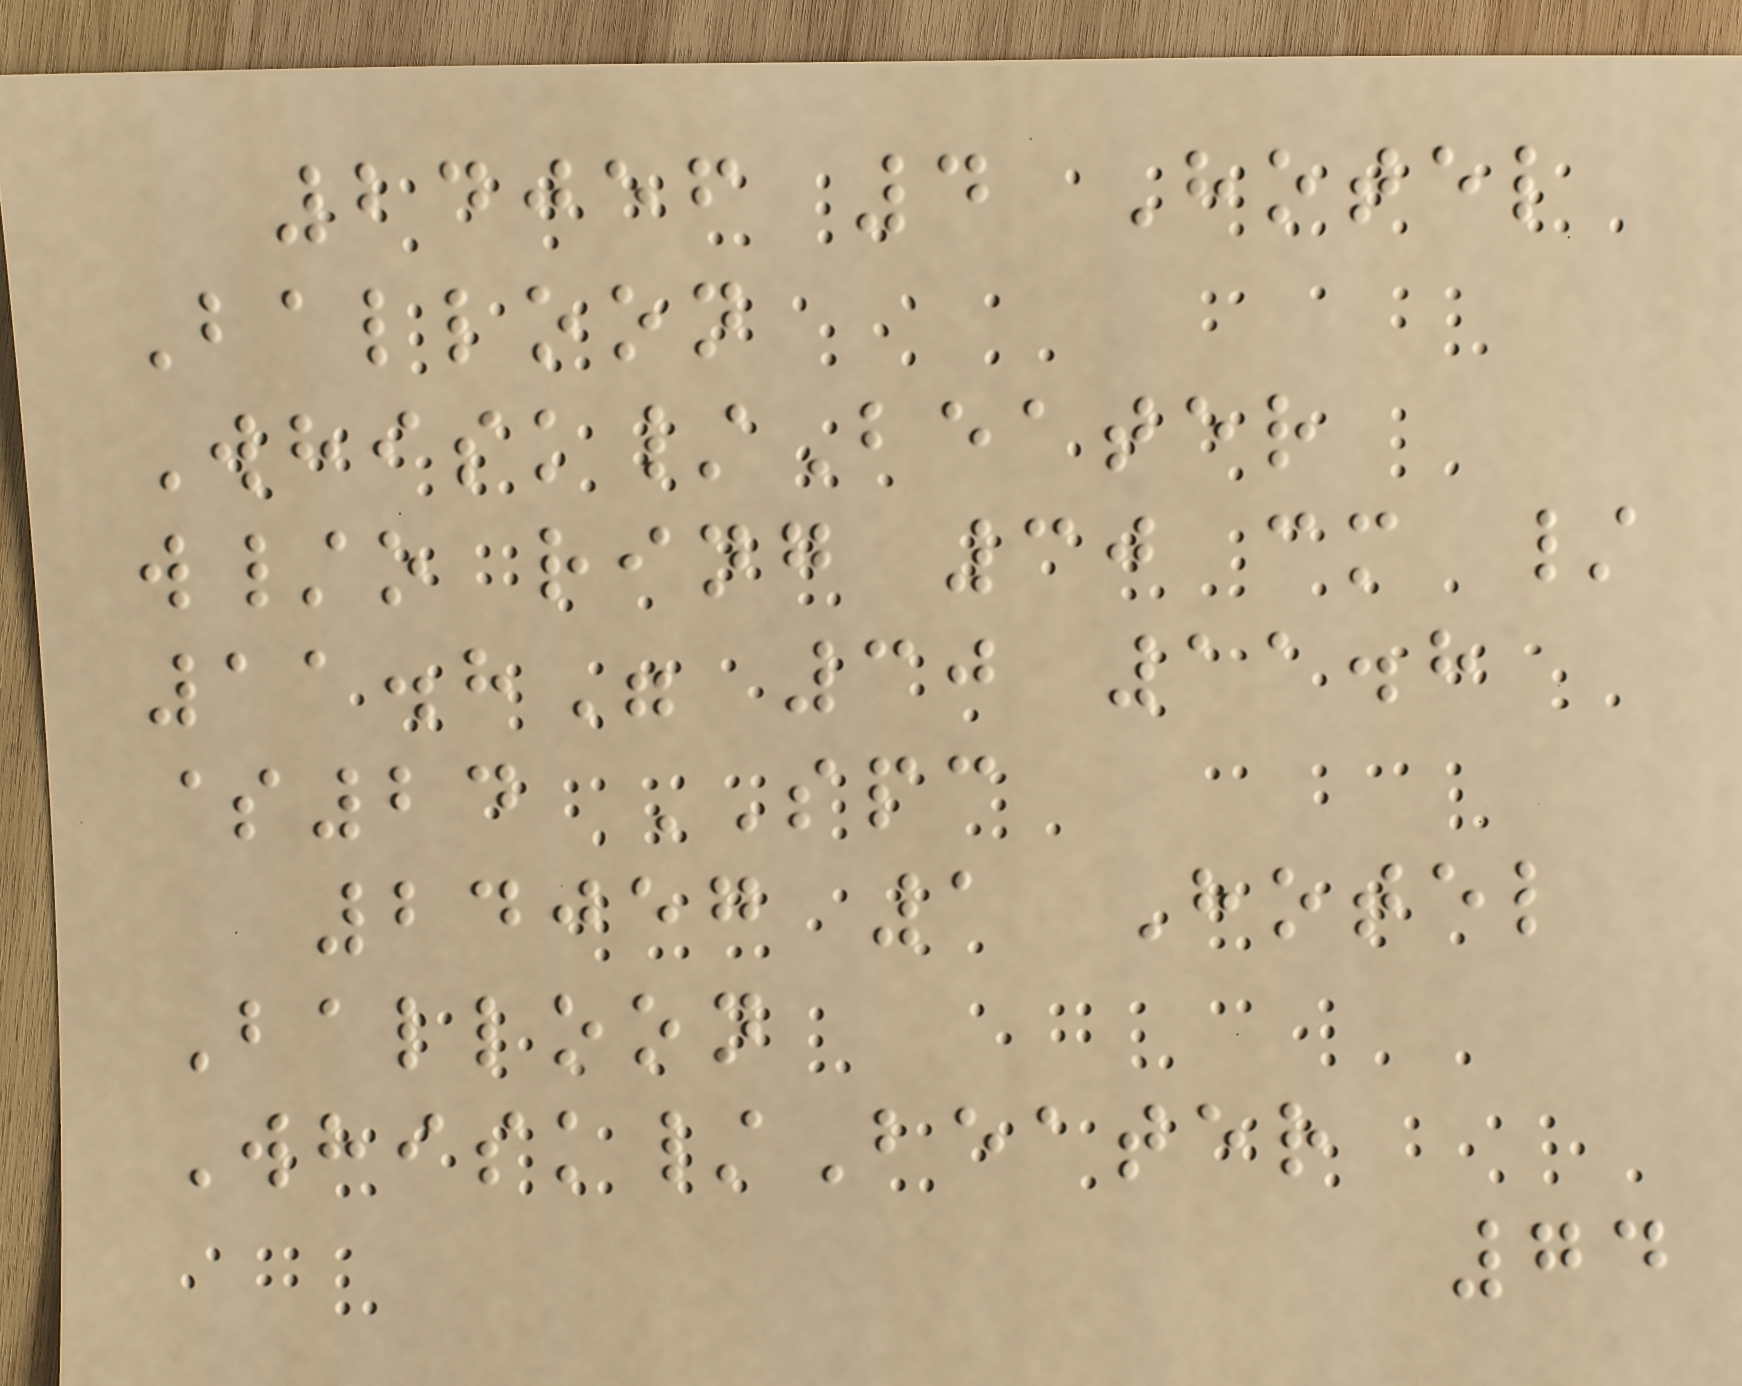24056 4 Hotel
Balloon
Whisk/Beater
w/o ring 30 cm /
11.8" 30 11.8
$24 SPC
24057 1 Hotel
Balloon
Whisk/Beater
74
